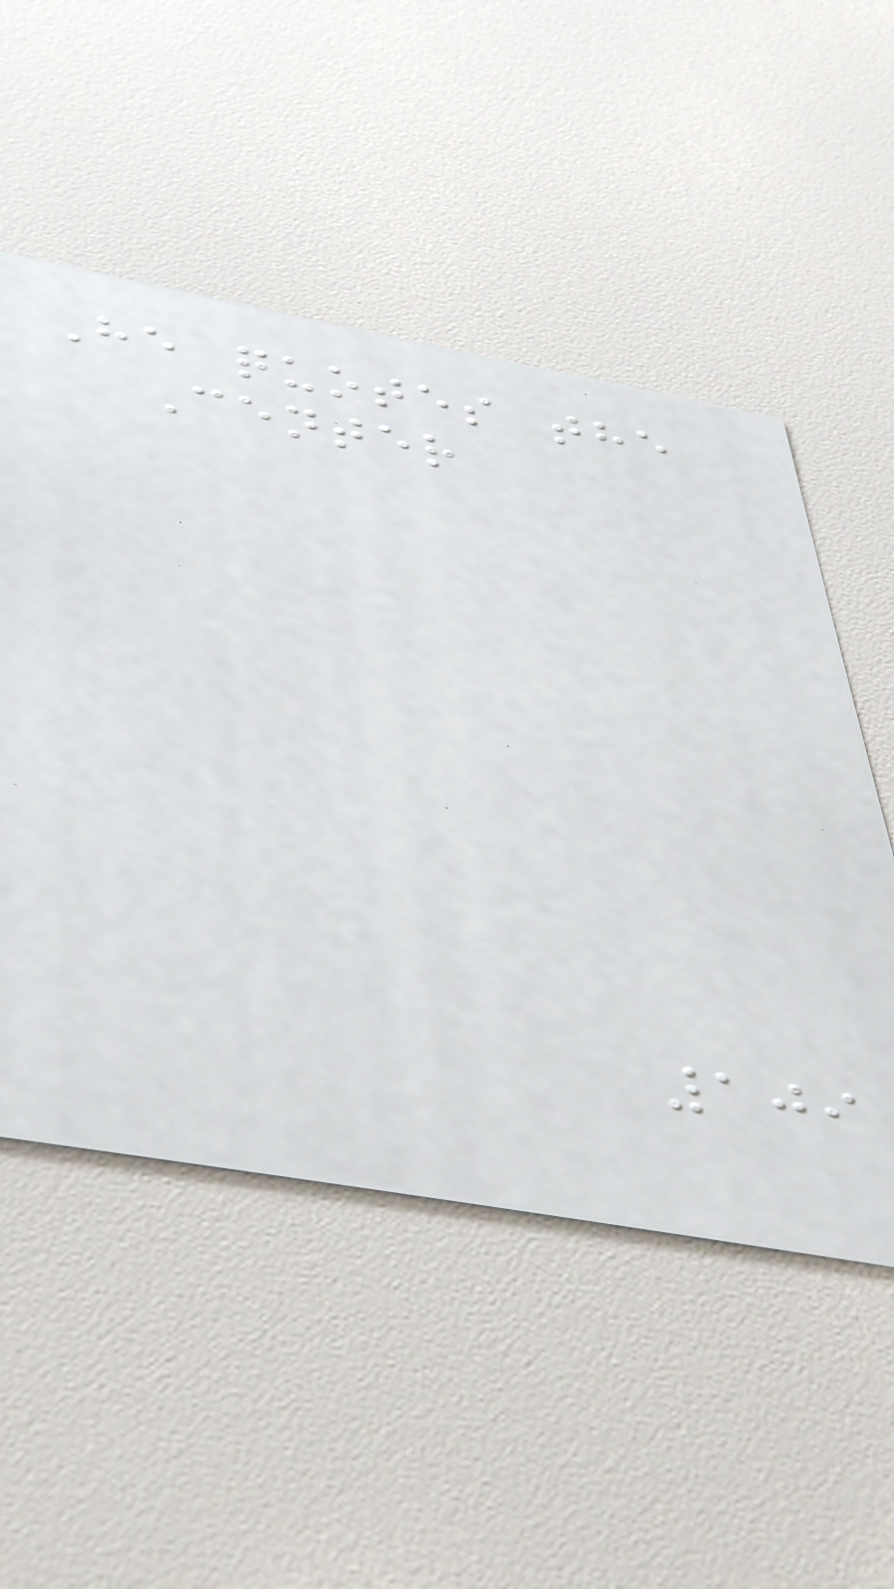He quotes the
Center
109
